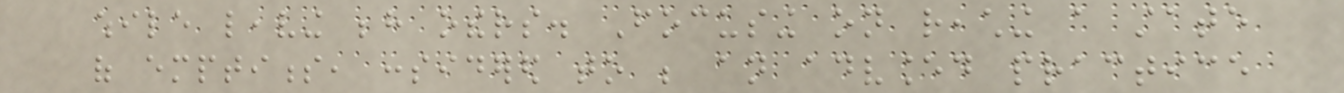while leaving behind others. Focusing on reaching a state
of emptiness, considered to be an advanced practice
